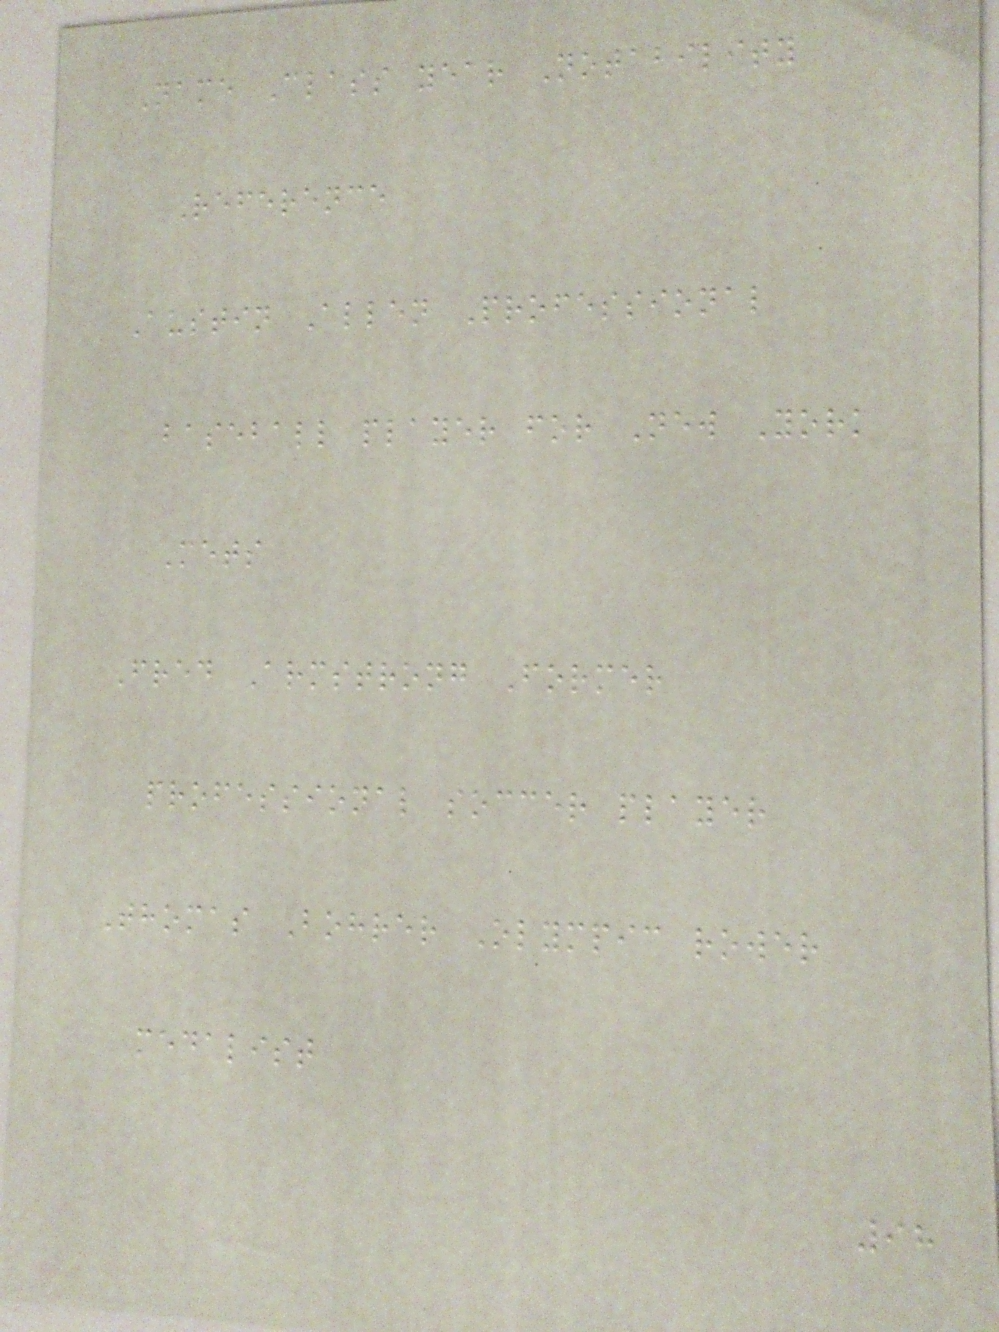Name Class year Notability
Reference
Austin Allen Professional
baseball player for New York
Mets
Fred Armstrong Former
professional soccer player
Thomas Bohrer Olympic rower
medalist
98
